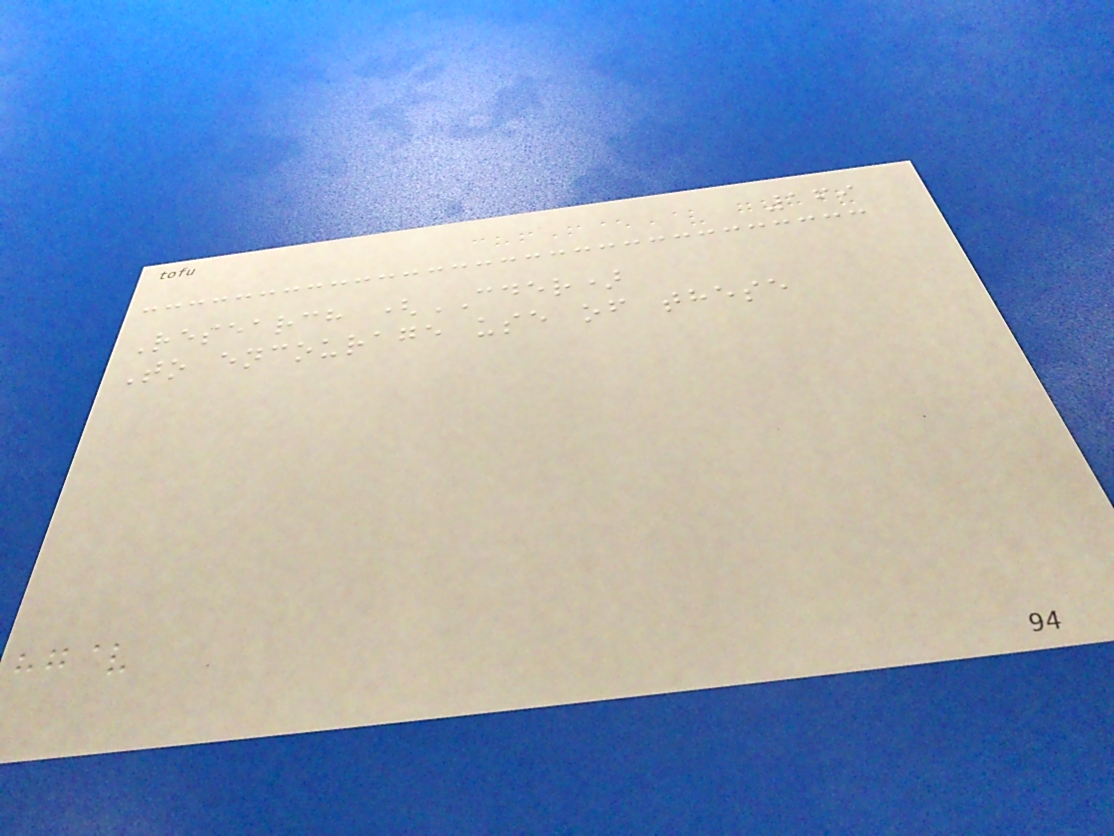169
Research (CDER)
To encourage use of these
